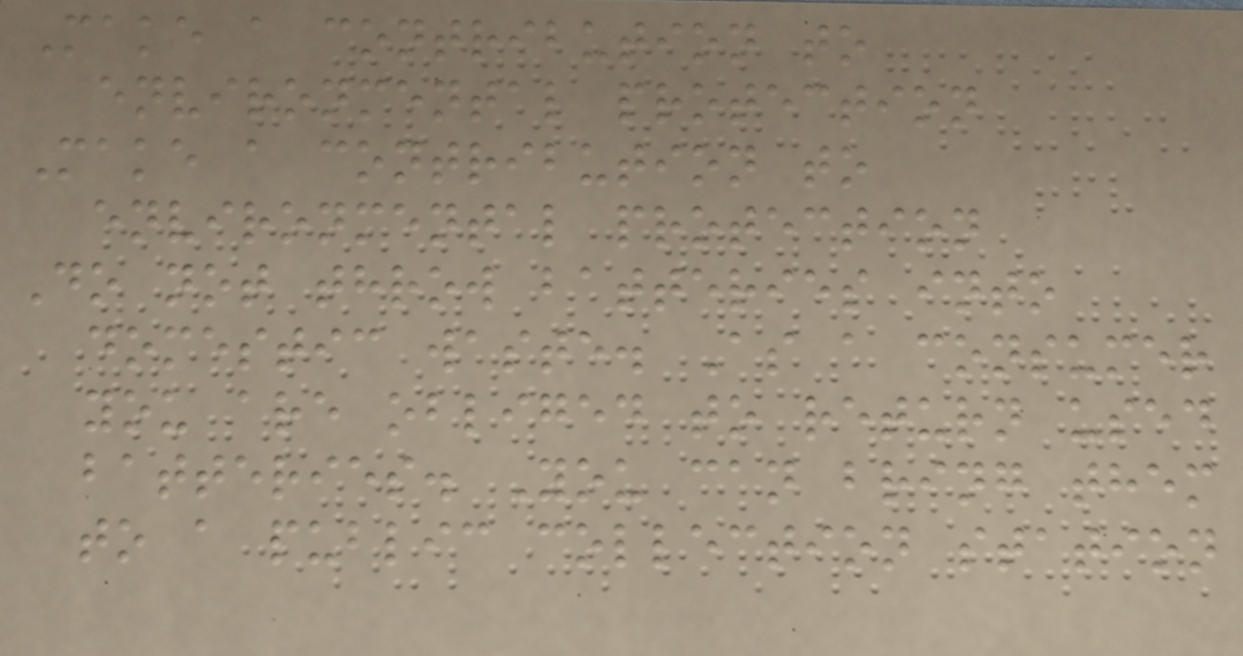Make a contribution to
environmental protection
Make a contribution to
environmental protection
Do not throw batteries into
domestic waste. As a consumer
you are obliged to return used
batteries. You can bring them
to a public collection station
